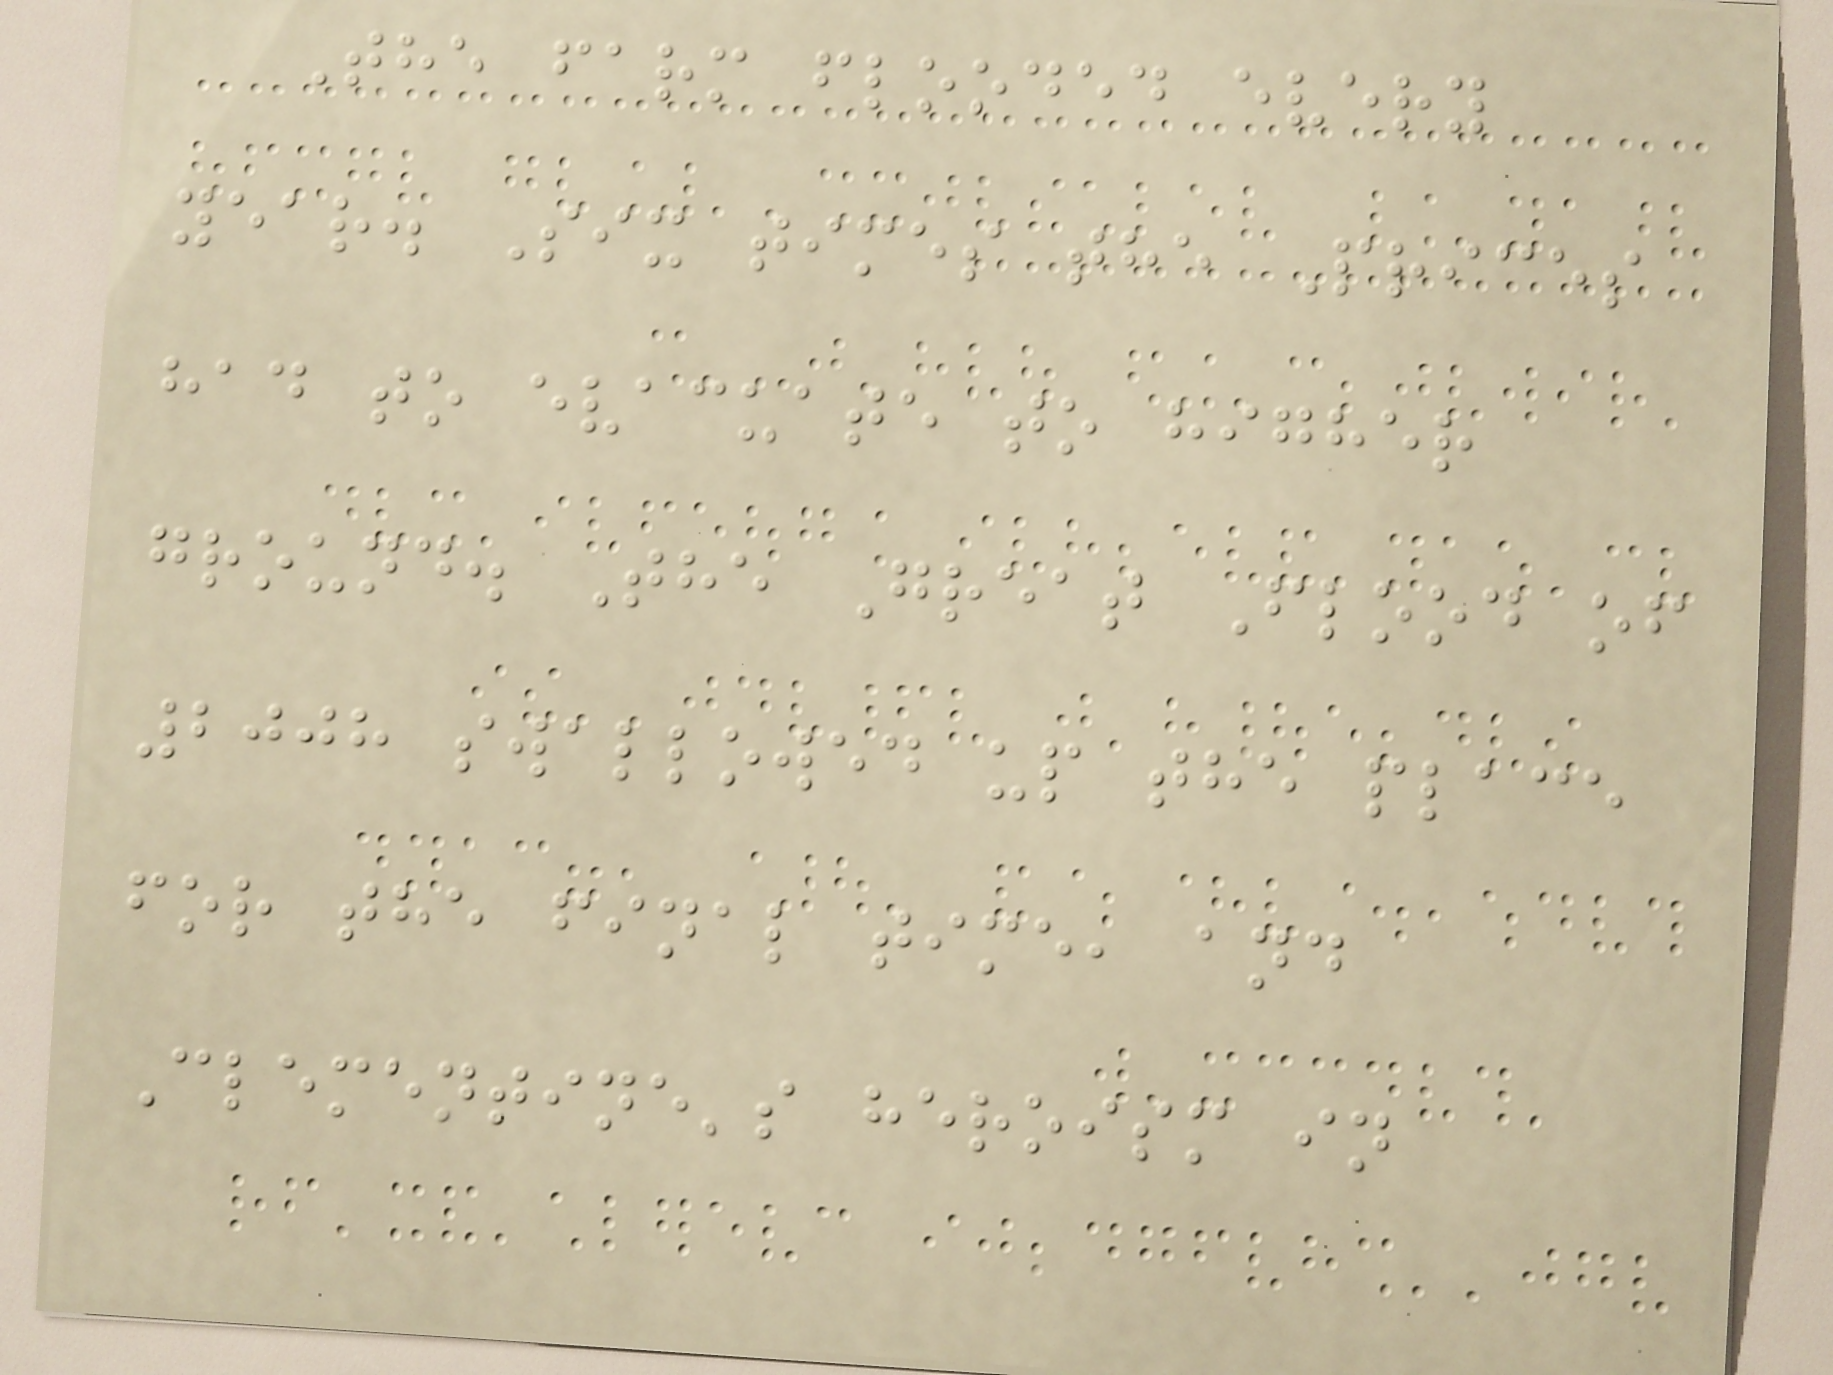The farm flooded every
year. Six times the Prices
had to evacuate to higher
ground. The Great Flood of
2008 swallowed up the place
for the final time, and
Clementine's heroism in
